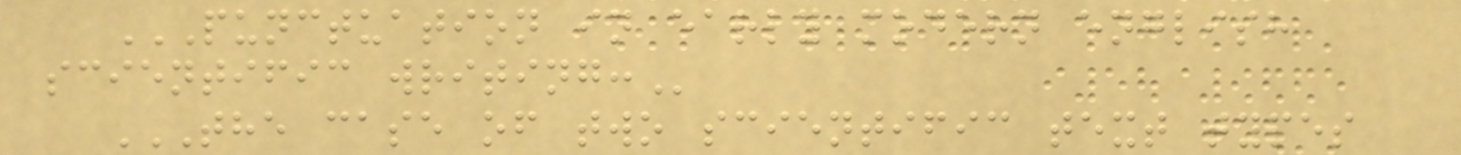PUNCTUATION IN EARLY MODERN ENGLISH
SCIENTIFIC WRITING:
THE CASE OF TWO SCIENTIFIC TEXT TYPES
